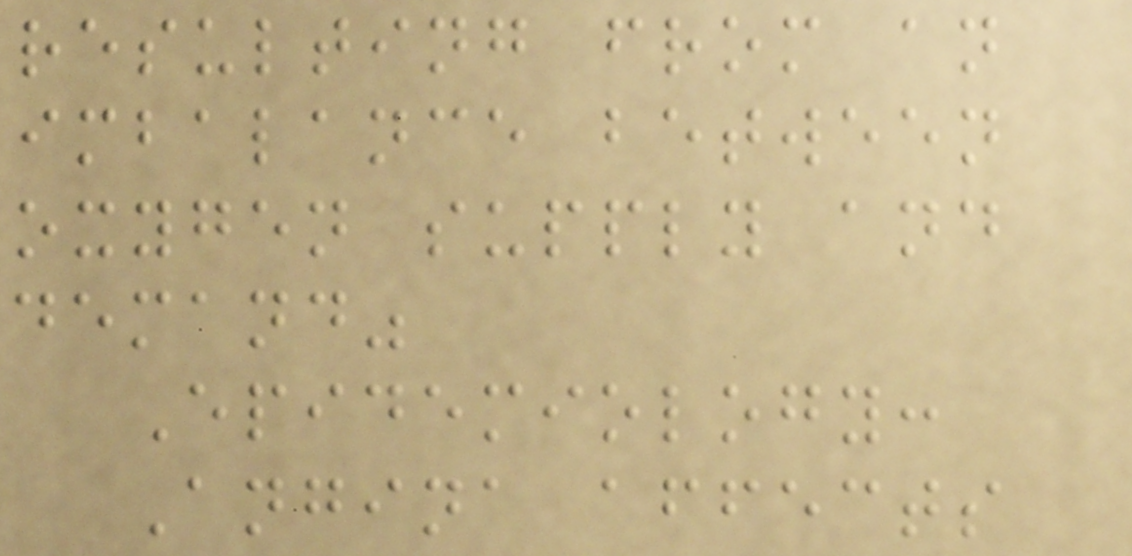resulting from an
imbalance between
oxygen supply and
demand"
Epidemiology:
Angina affects
